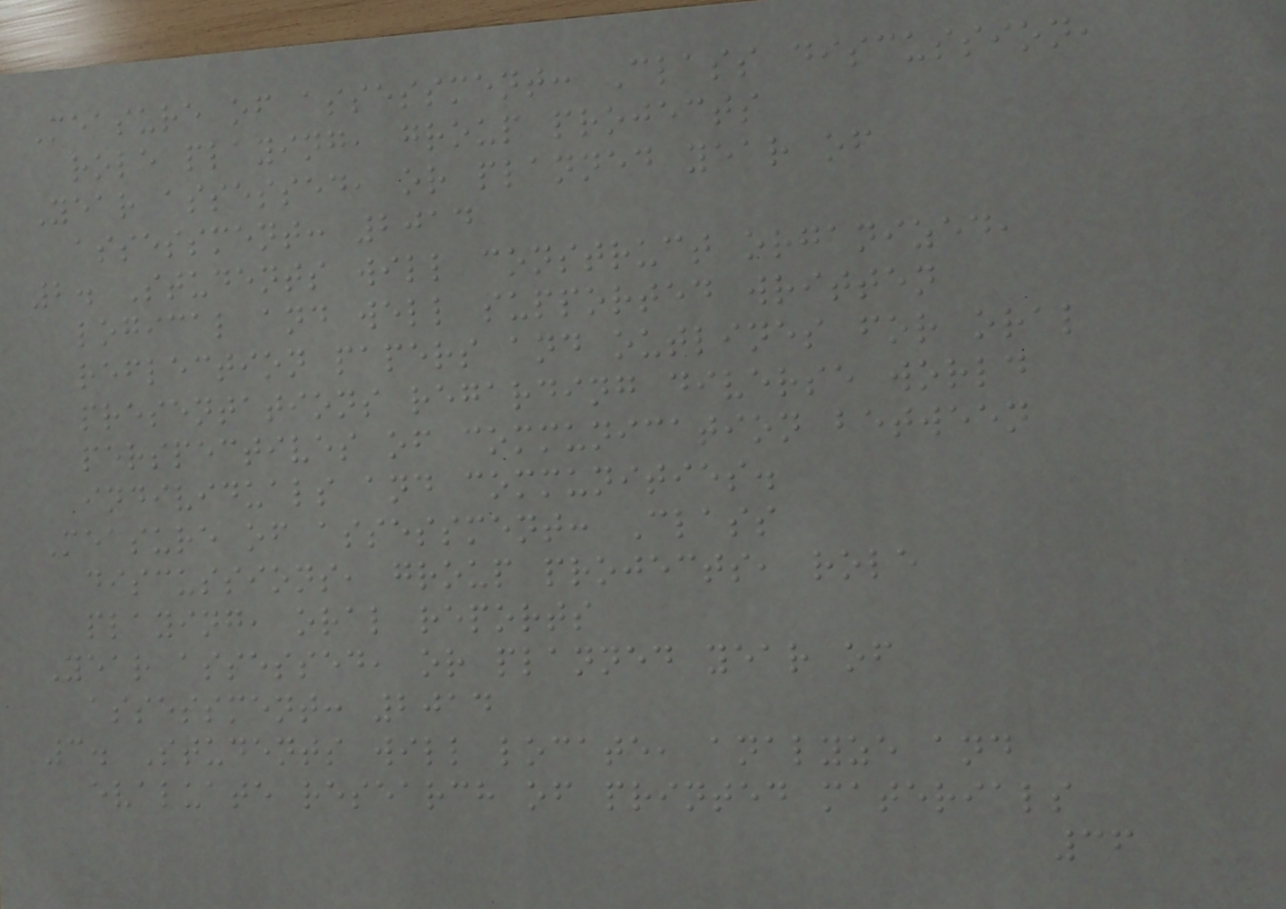Measure of assessment: Class discussion,
role playing, group projects
Year assessed, or planned year of
assessment: 2014
2. Students will construct organized,
logical and well supported written
reflection papers and outlines for oral
presentations regarding diverse world
perspectives of communication between
individuals and communities.
Measure of assessment: Class
discussions, group projects, role
playing, oral reports
Year assessed, or planned year of
assessment: 2014
3. Students will locate, analyze and
evaluate research of printed materials
36
